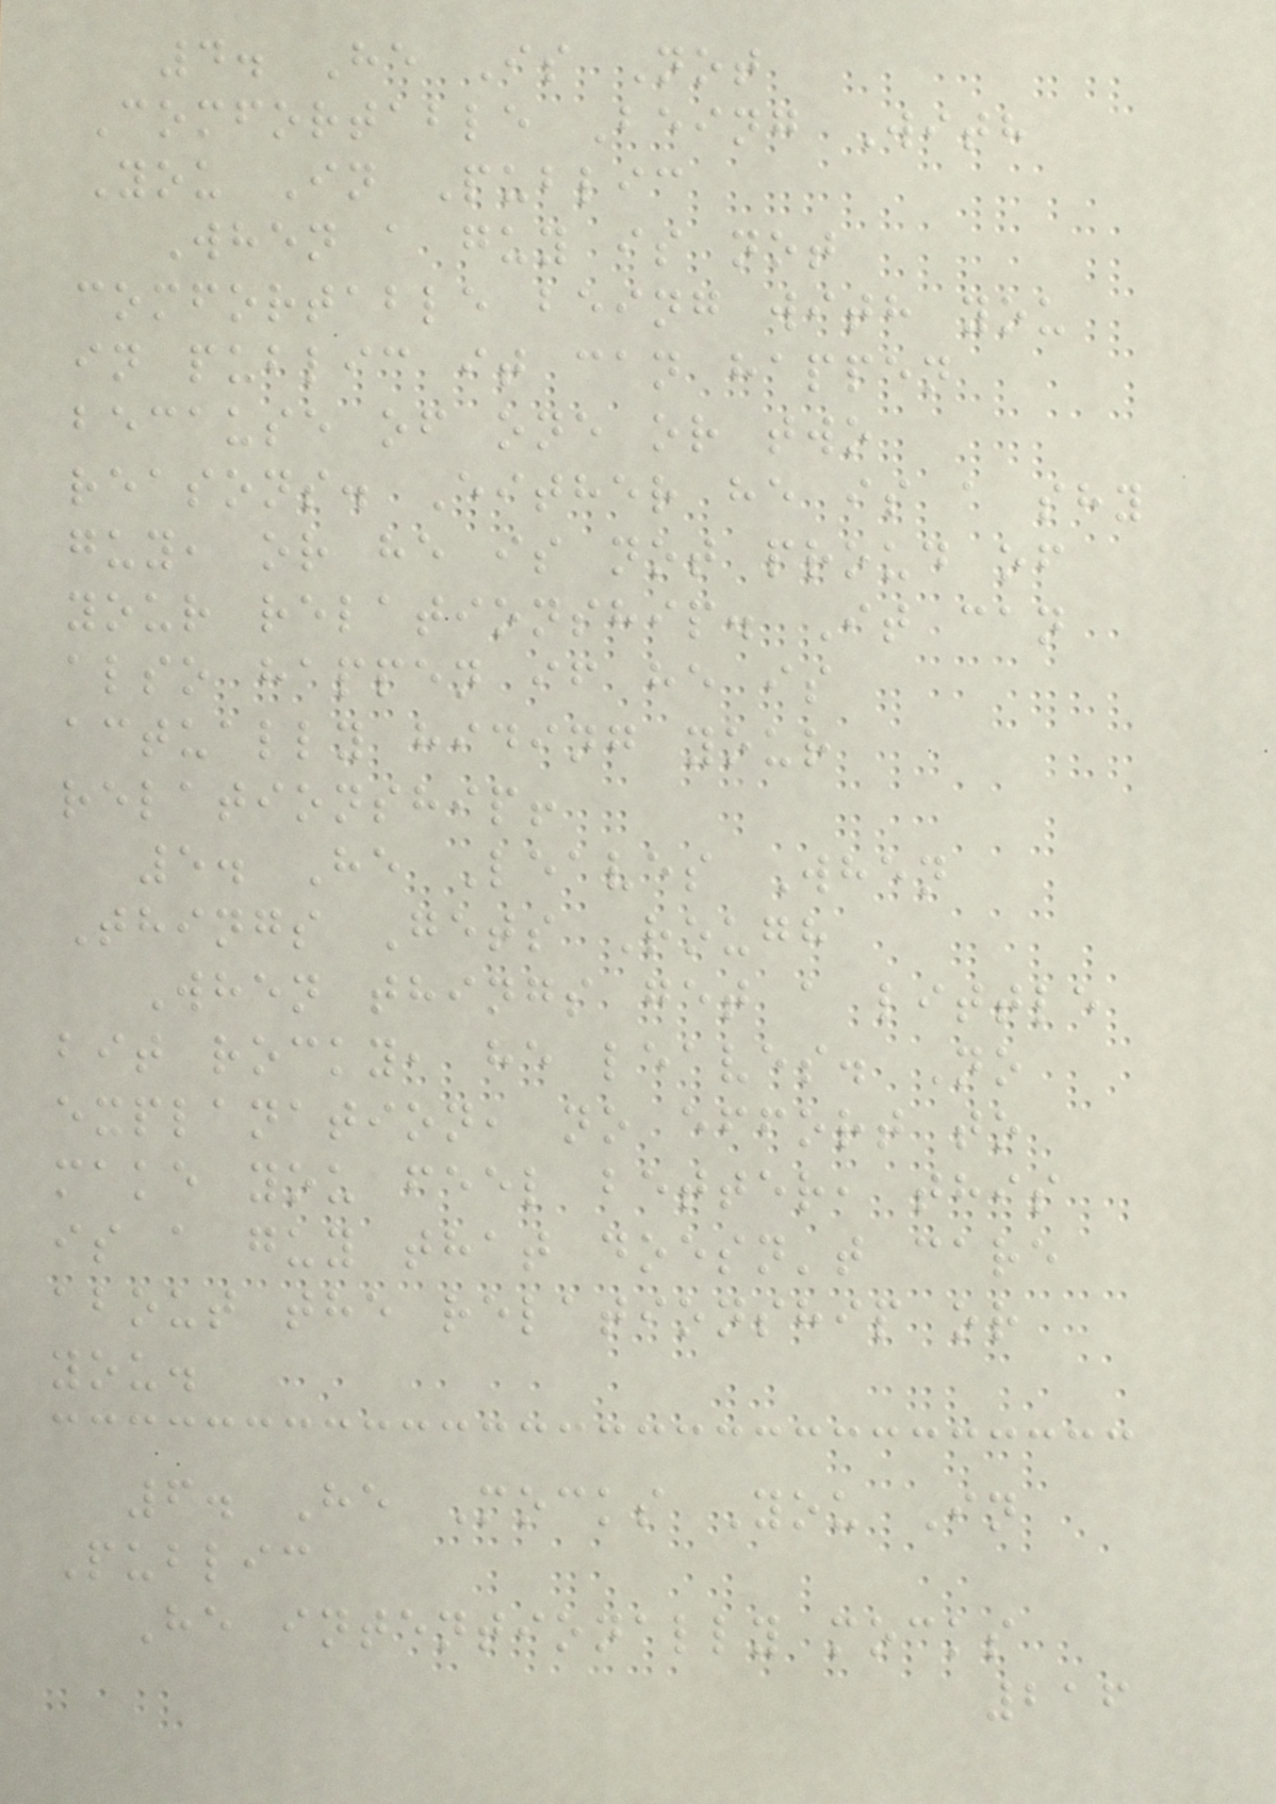4. He Is Not
Comfortable Being With
You In Public
When a guy is not
comfortable being with you
in public it can happen
because of one or two
reasons. Either he is a shy
guy, or he is not proud of
your relationship. It can
also happen if he is
actually hiding your
relationship!
5. He Leaves When
Things Gets Rough
When things get a little
bit rocky, he leaves. No
explanation, no effort to
make you feel better, this
is a guy that doesn't care
about the relationship or
you.
6. He Mocks You In
Public
He intentionally mocks
216
